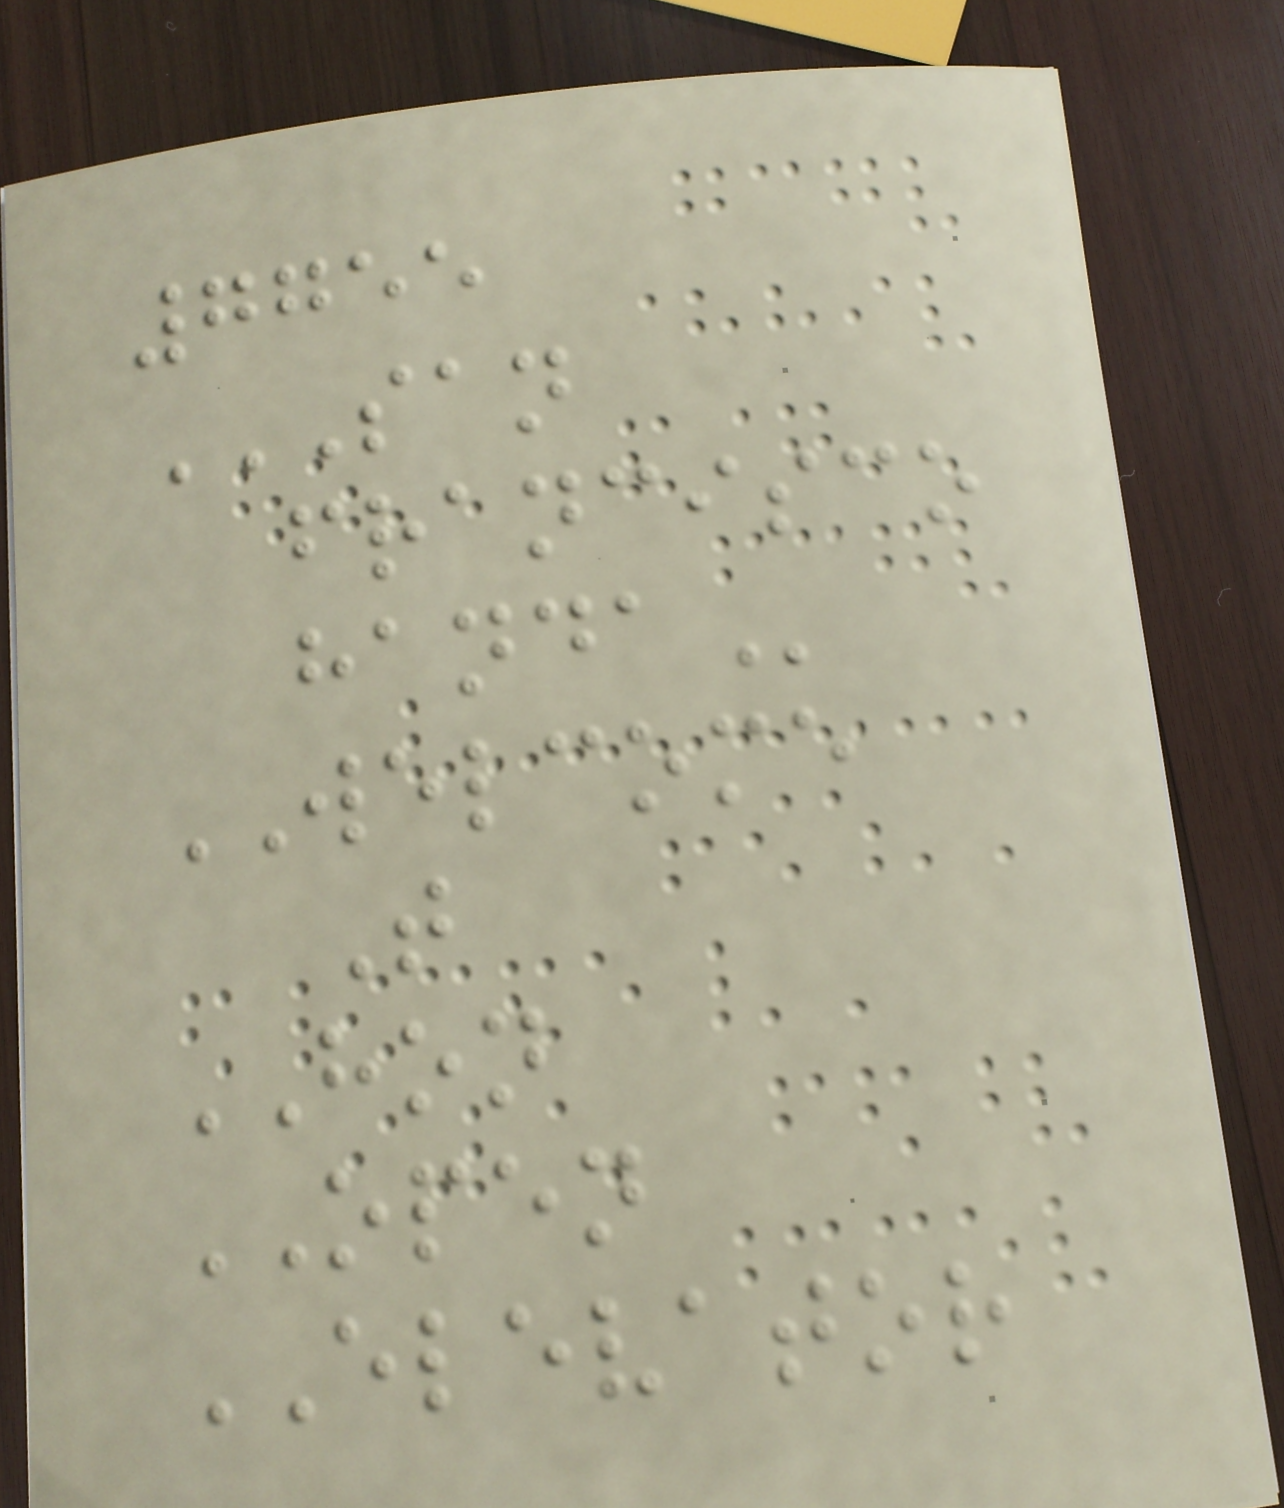7755
SAN
FRANCISCO
HANDA
WELCOME
T
HON
OPEN
ELEVATOR
